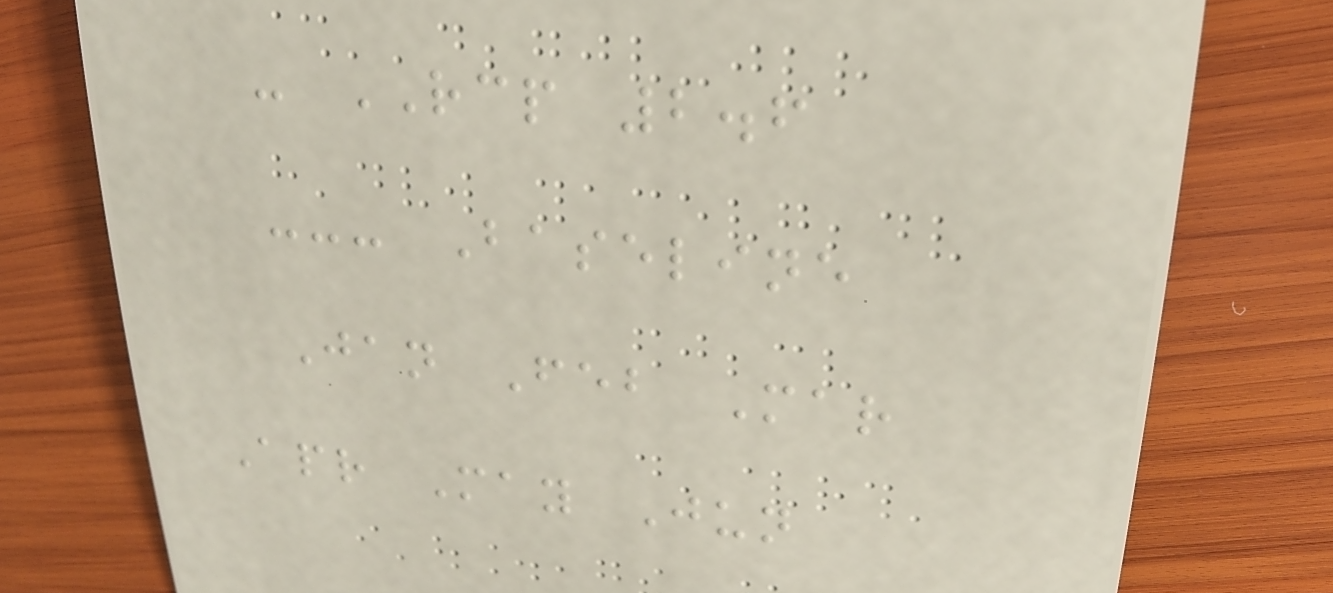- RCP 2.6
--- Baseline
Jan Feb Mar
Apr May Jun
